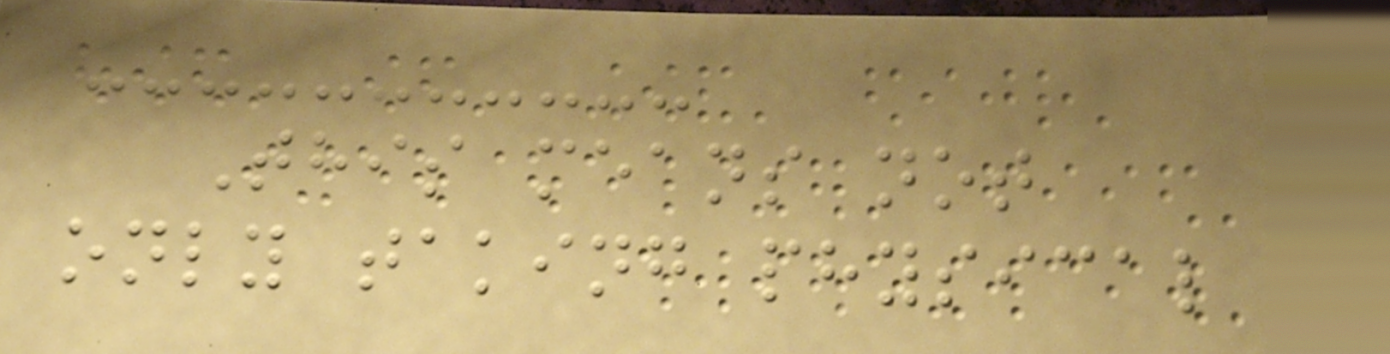This means not
only taking physical
